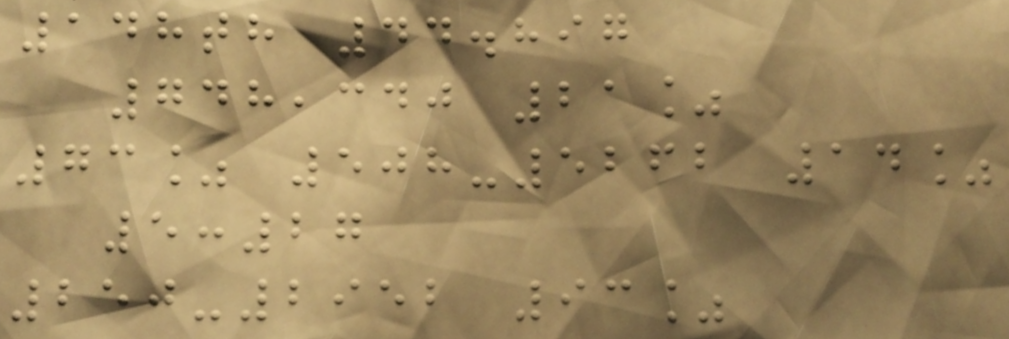148th 44.897
748,340 21%
73% 508-5262 14%
5:27
250-2952 93%
